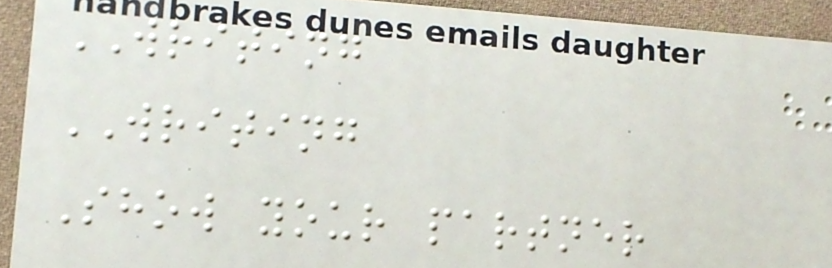WRITING
WRITING
Show your partner
